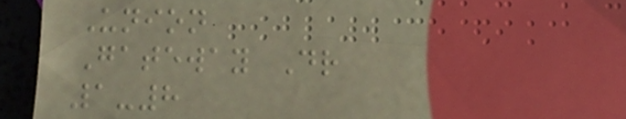Union
Gateway Dr
1-8
